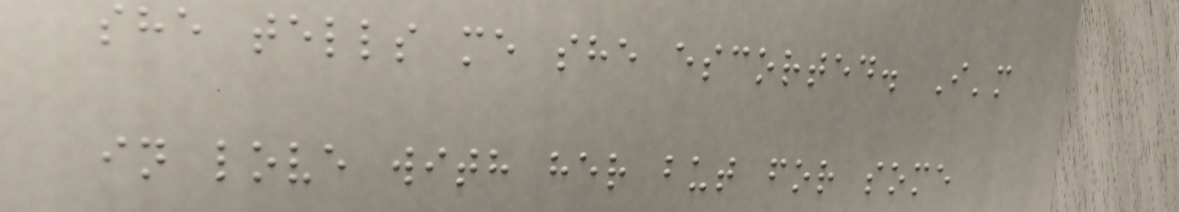she tells me she escorted. I'm
in love with her but for some
